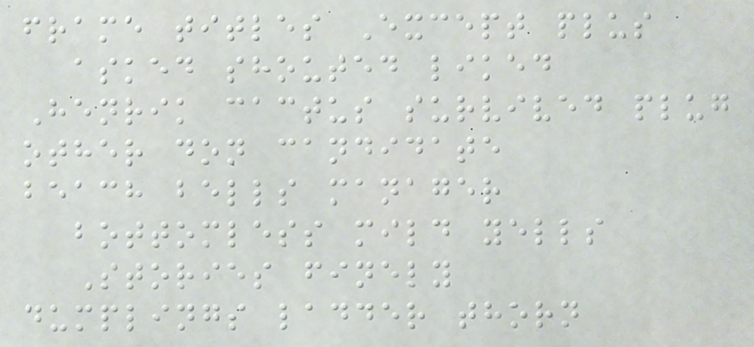frame titles Except plus
asked shouted liked
Henrik cactus survived plug
other don candidate
beach bells manager
bottomless mild yells
Stories finely
dumplings ladder thorn
